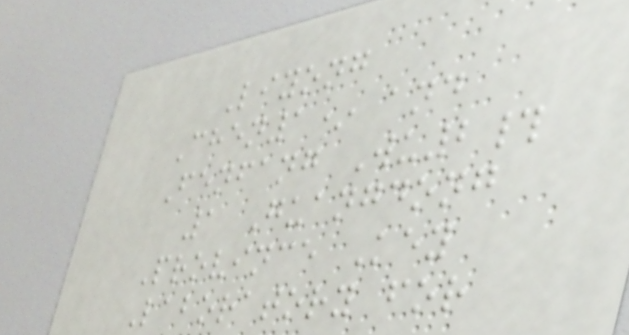Liyong
Chen1* and
Fenfang Wu2#
1 Guangdong
Province Key
Laboratory for
